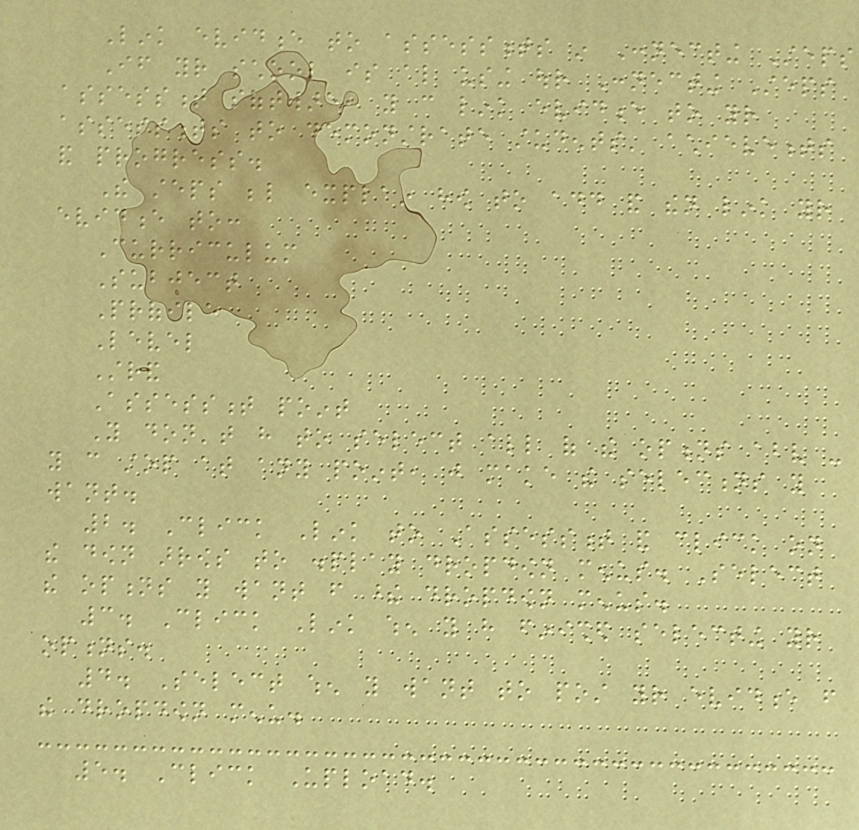Link evidence to assessments in Connecting Steps
If your school is also using our Connecting Steps
assessment software, you can link evidence to your
assessments to demonstrate students' achievements
and progress.
The steps below explain how to add and then link your
evidence to:
Curriculum
Subject
Profile
Level
Strand
Assessment point
You don't have to select all of the options above -
you can stop at any point, just make the selections you
want.
2. Click Link to Assessment and click on
the down arrows to display dropdown menus. Select
the options you want from these dropdown menus.
3. Click Link when you have finished selecting your
options.
4. Select when you want to post your evidence from
the dropdown menu.
5. Click Upload.
